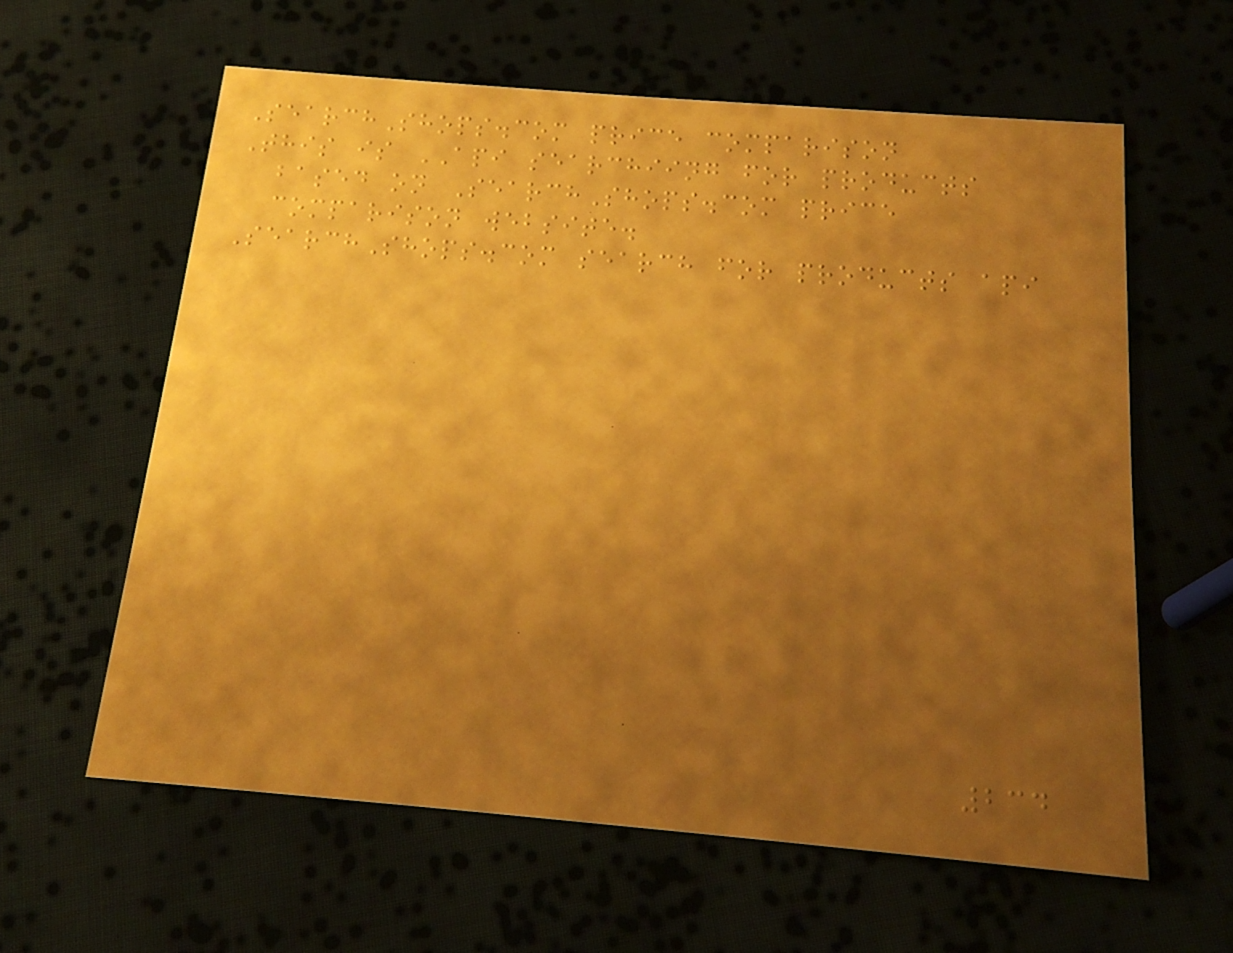SearchShops.com price comparison
This is API searchiing for products
based on SearchShops.com price
comparison website.
SearchShops.com search for products api
234
